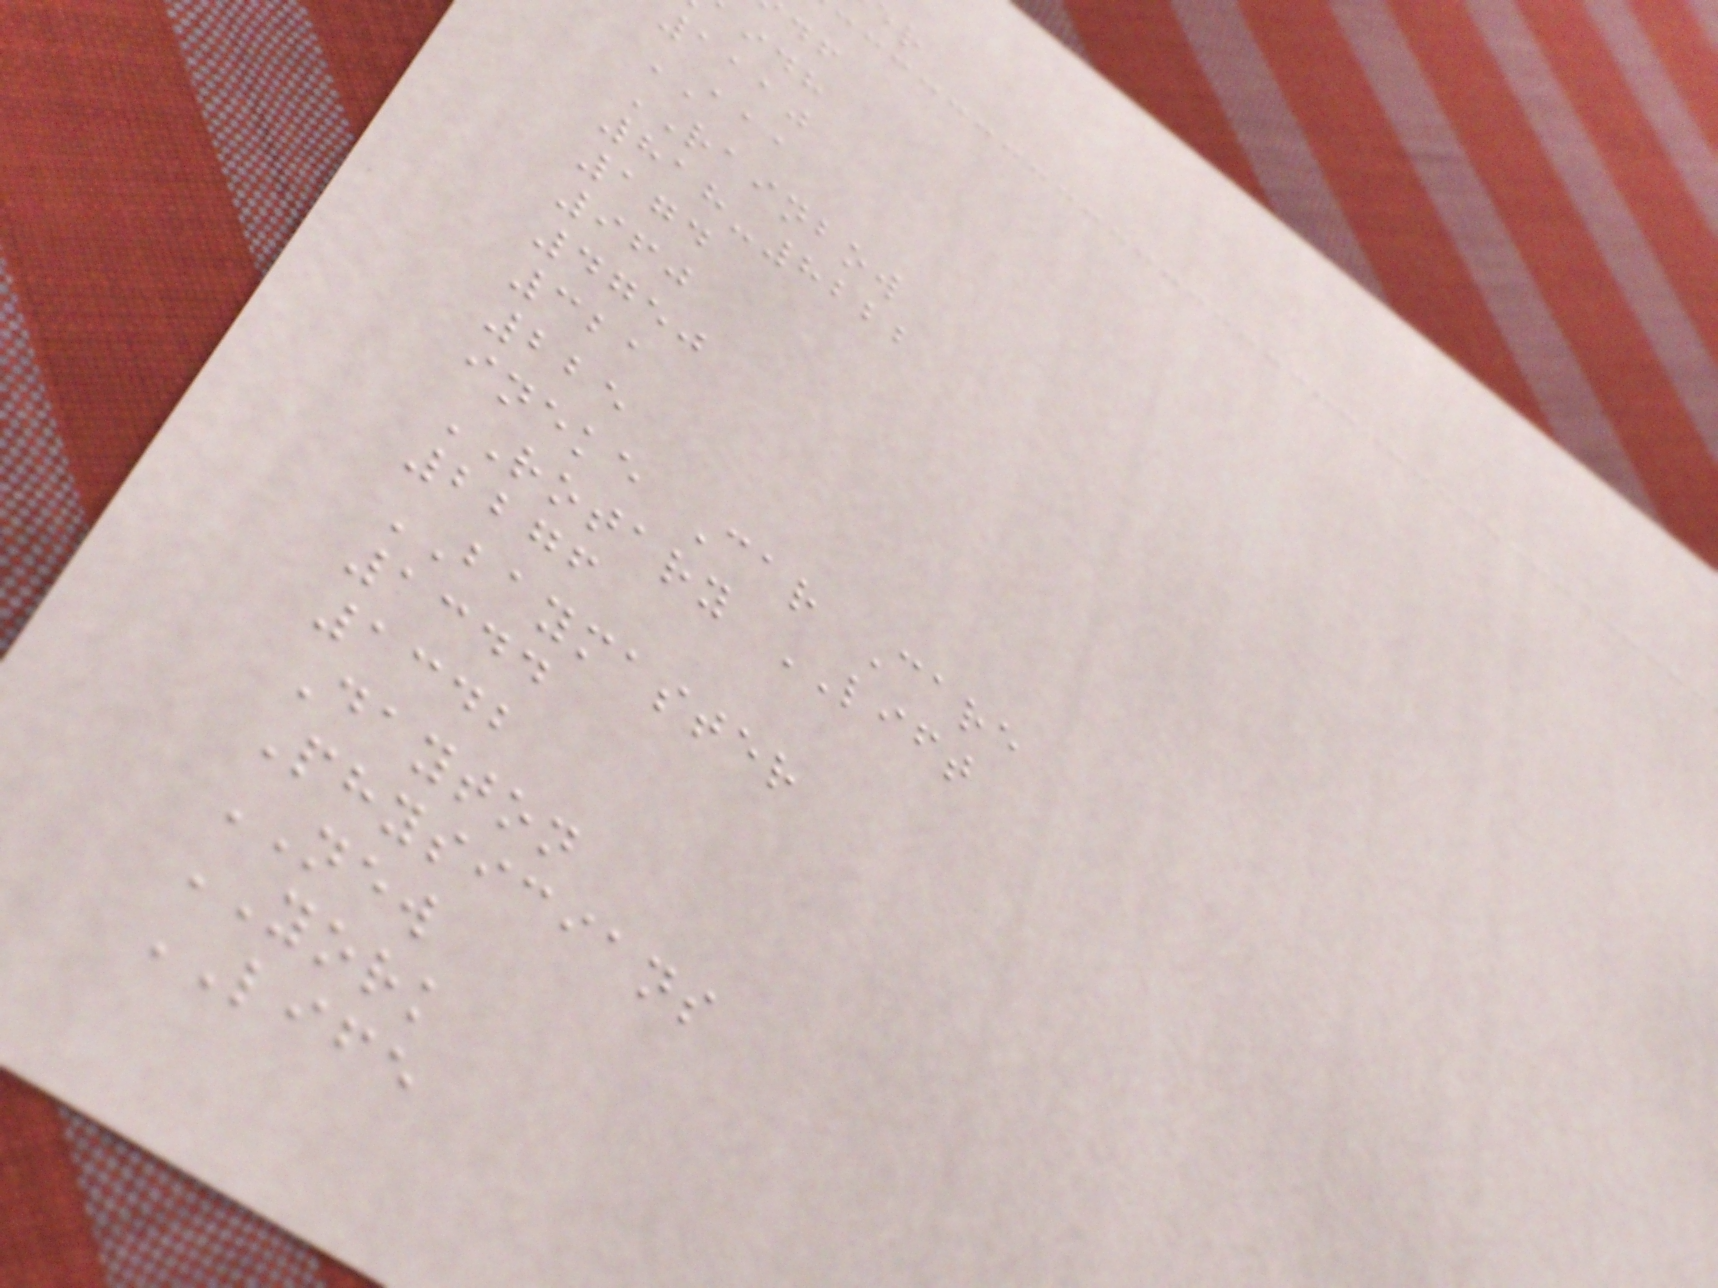1110
AAA
RAINBOW
818-8222
174
960
4750
321
225
ineke Car Care
ROTARY LIFT
2276
BAYMASTER
1344
1342
Dayton
Physicians
NEW
YORK
LIFE
